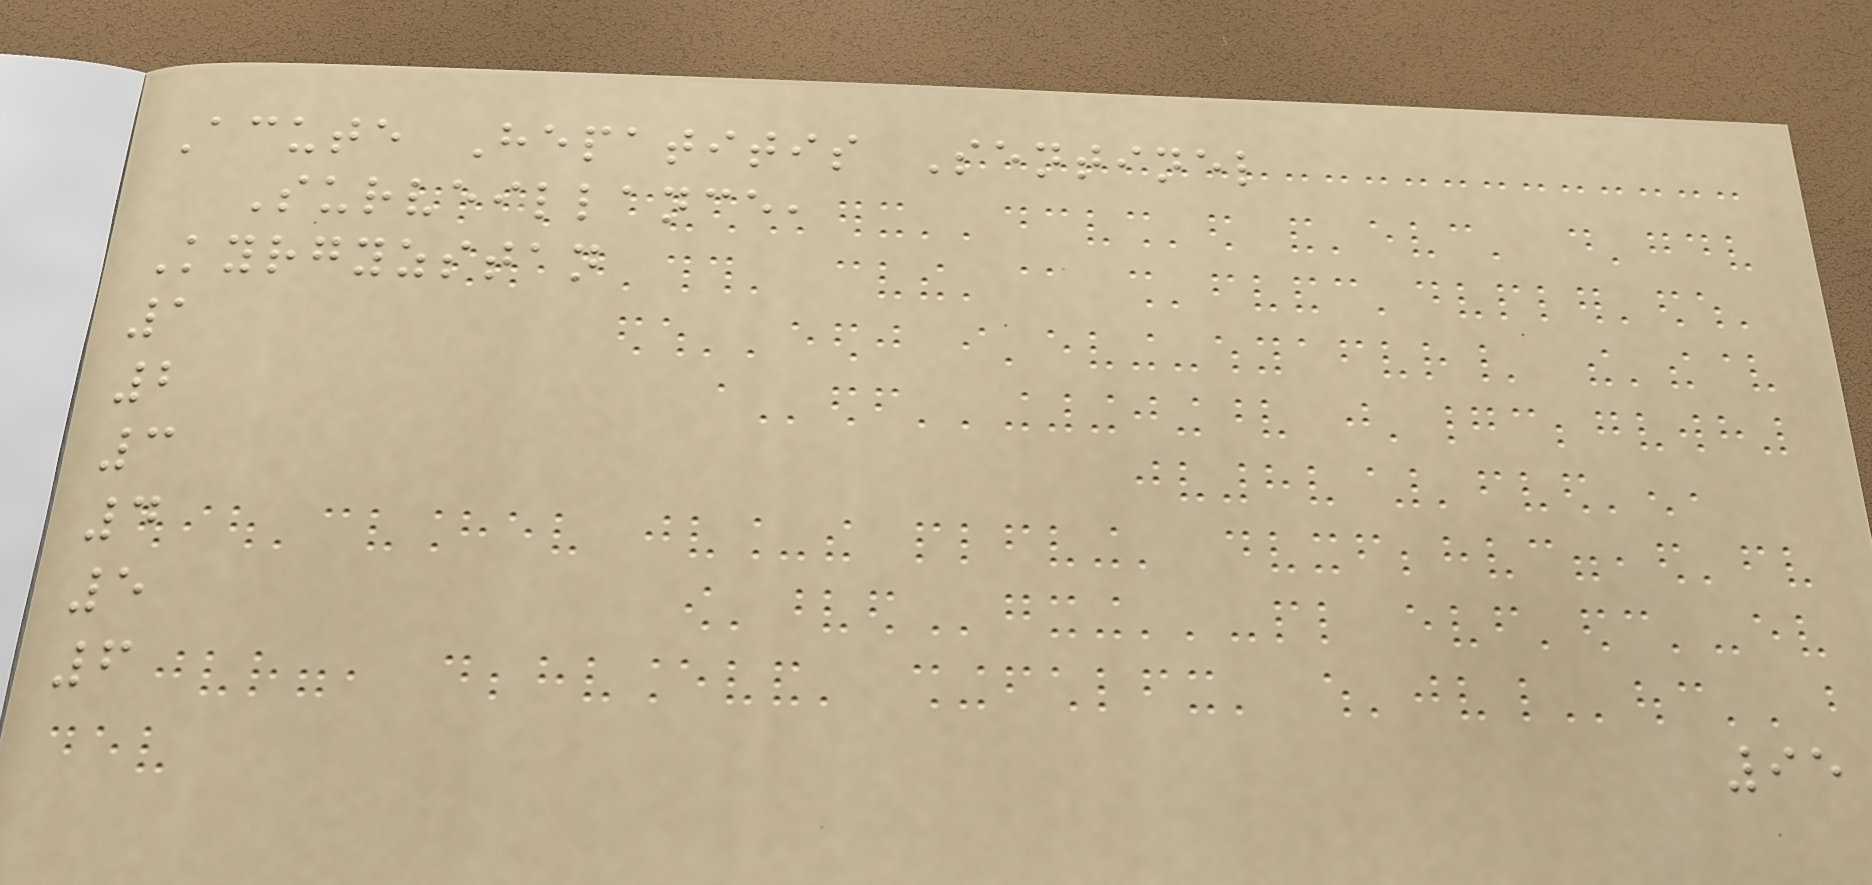Acute Hepatitis Sentinel
Surveillance,
Kyrgyzstan
1
2
3
4
5
6
95
